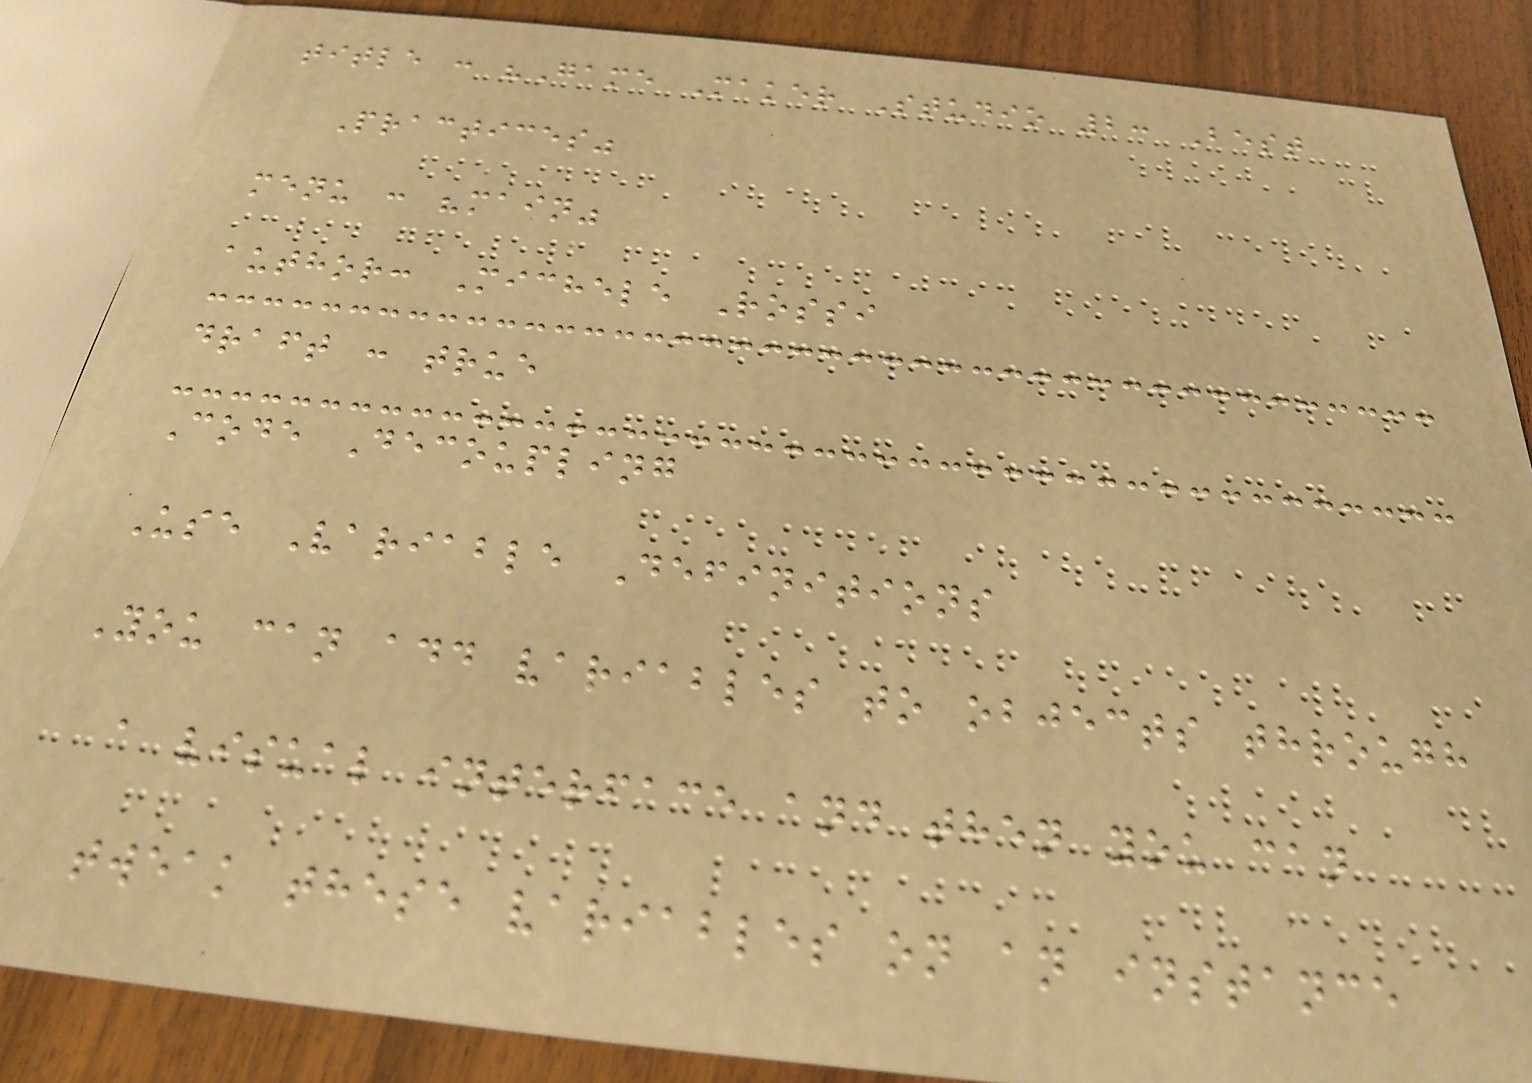title : "Game Maker Studio 2: Best
Practices"
menu : "main"
author: Michele Rossi
draft : true
Code Decoupling
Use Variable Definitions
You can add variables to objects through
a visual interface and then you can
tweak these variables on an instance
